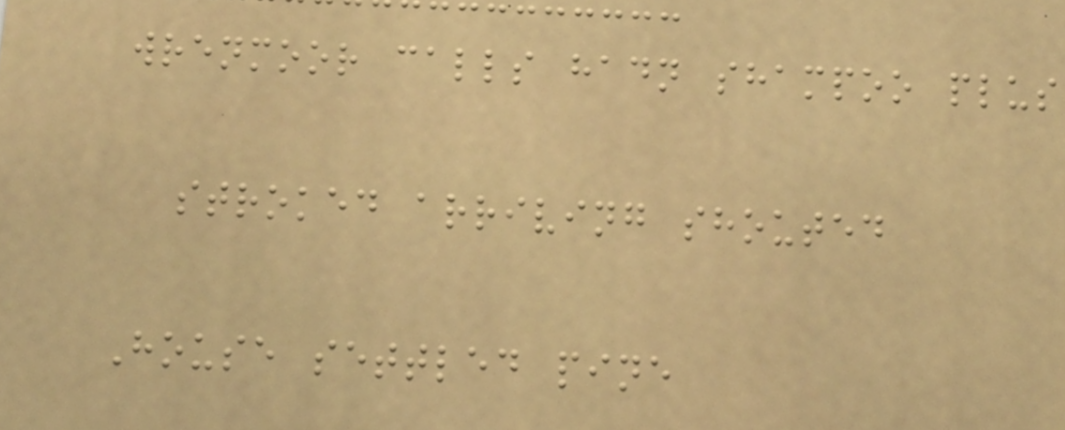wrenmoor calls hadn shampoo plus
stroked arriving shouted
House settled pine
